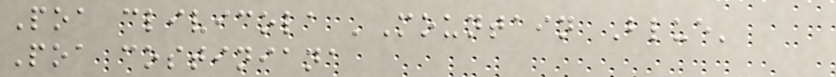Poa clivicola 'Mountain Blue'
Poa costiniana
